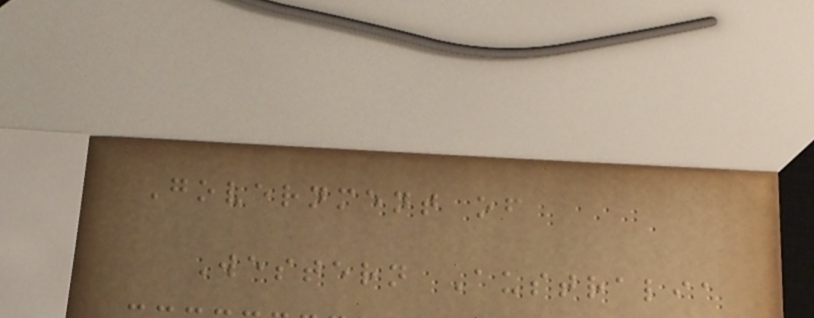Government of
Western Australia
